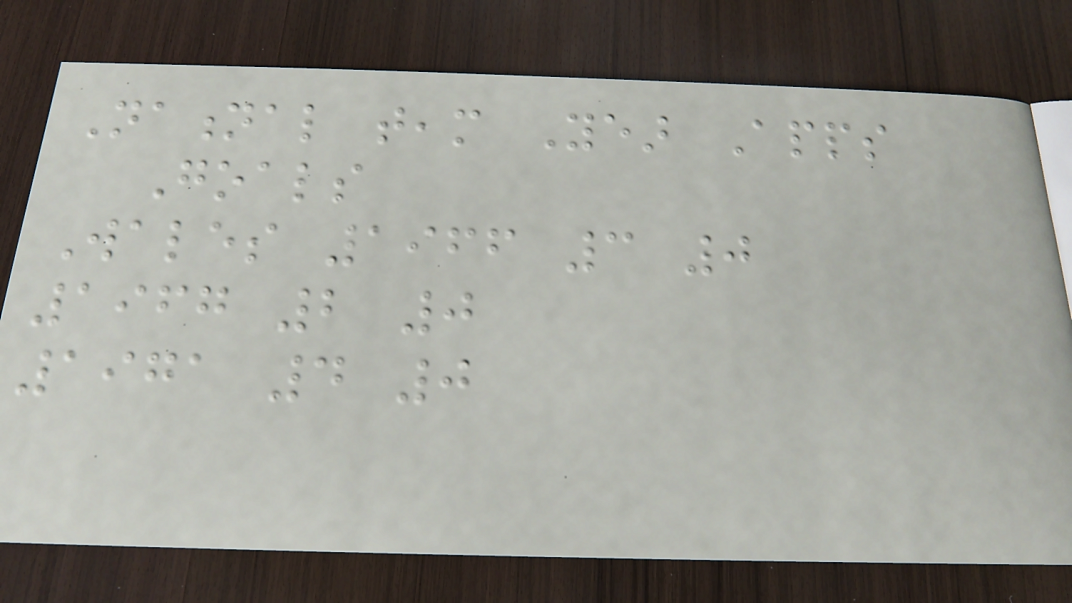National team Year Apps
Goals
Wales 1966 3 0
1967 2 0
1971 4 0
